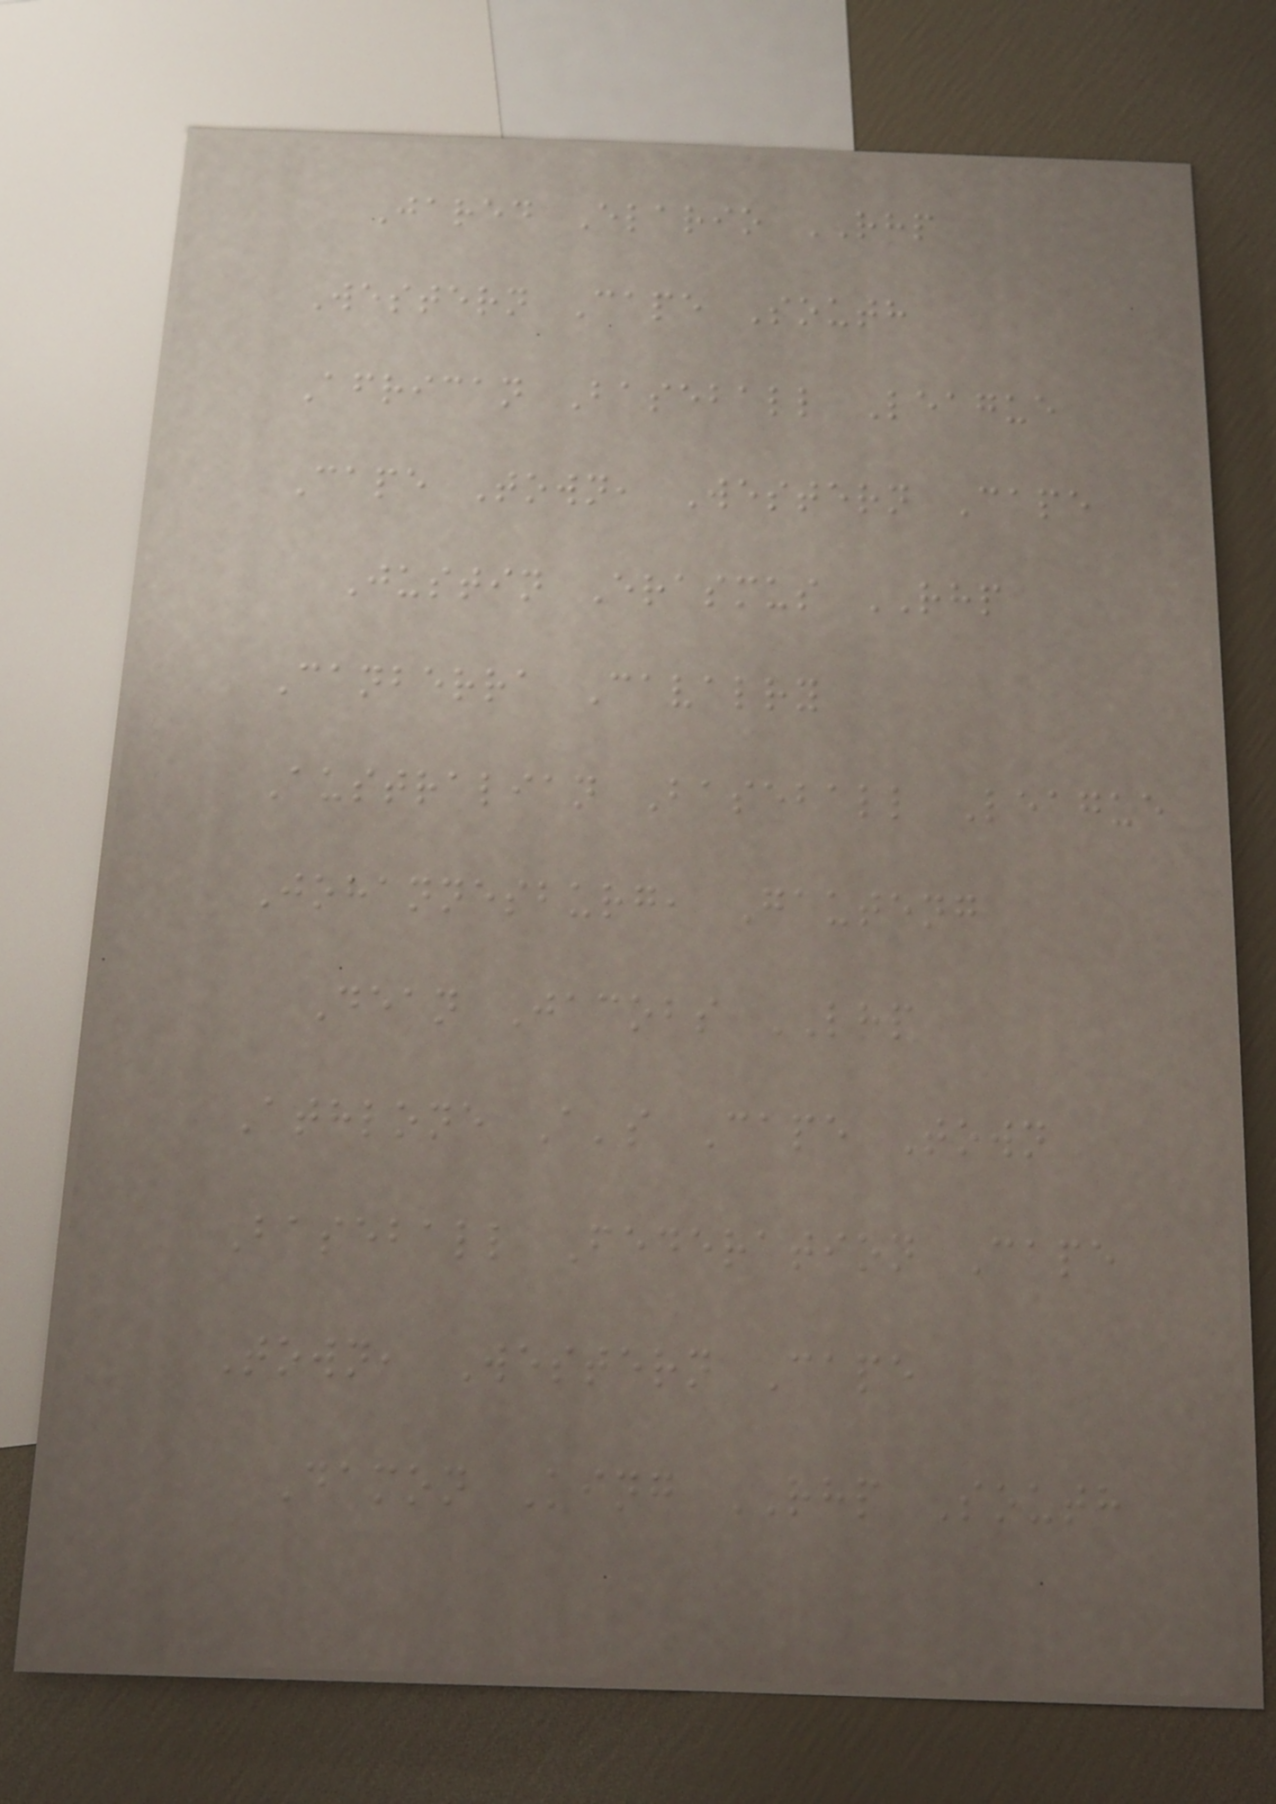Jared Elario RHP
Western Cape South
African Baseball League
Cape Town, Western Cape
Justin Erasmus RHP
Canberra Cavalry
Australian Baseball League
Johannesburg, Gauteng
Dean Jacobs LHP
Athlone A's Cape Town
Baseball Federation Cape
Town, Western Cape
Damon King RHP South
